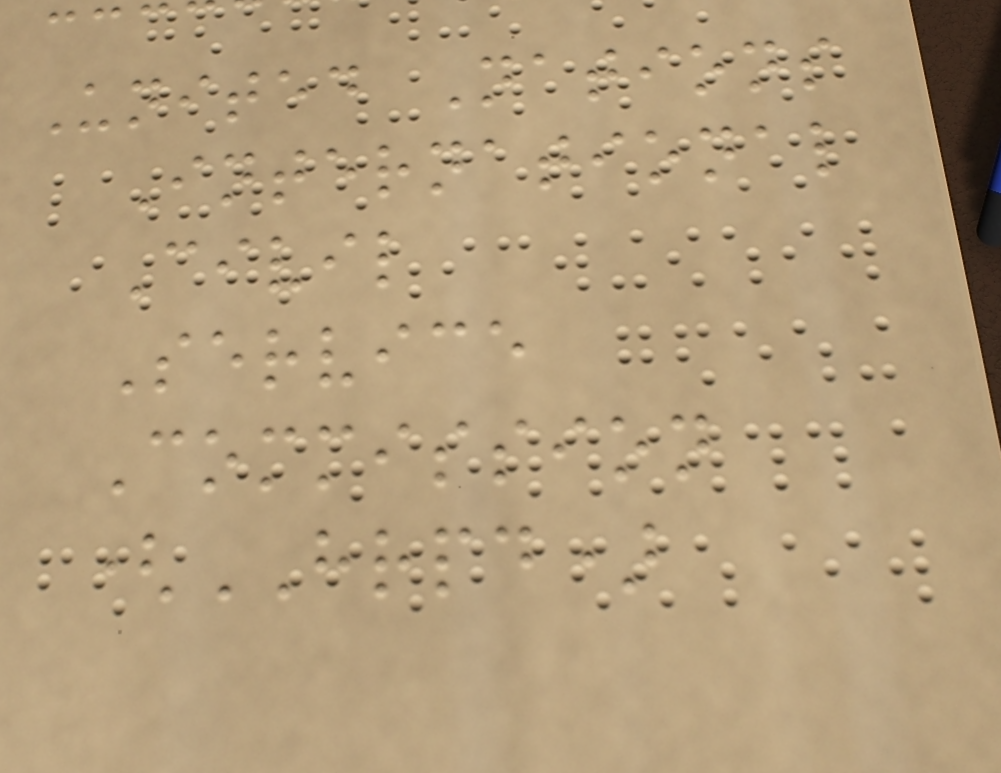United Nations
International
Civil
Service
Commission
(HRPD)
